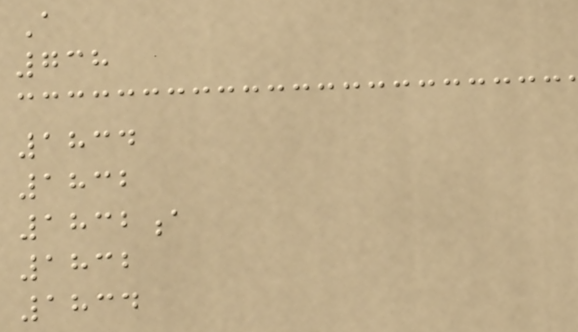A
738
1834
1832
1832a
1832
1834
